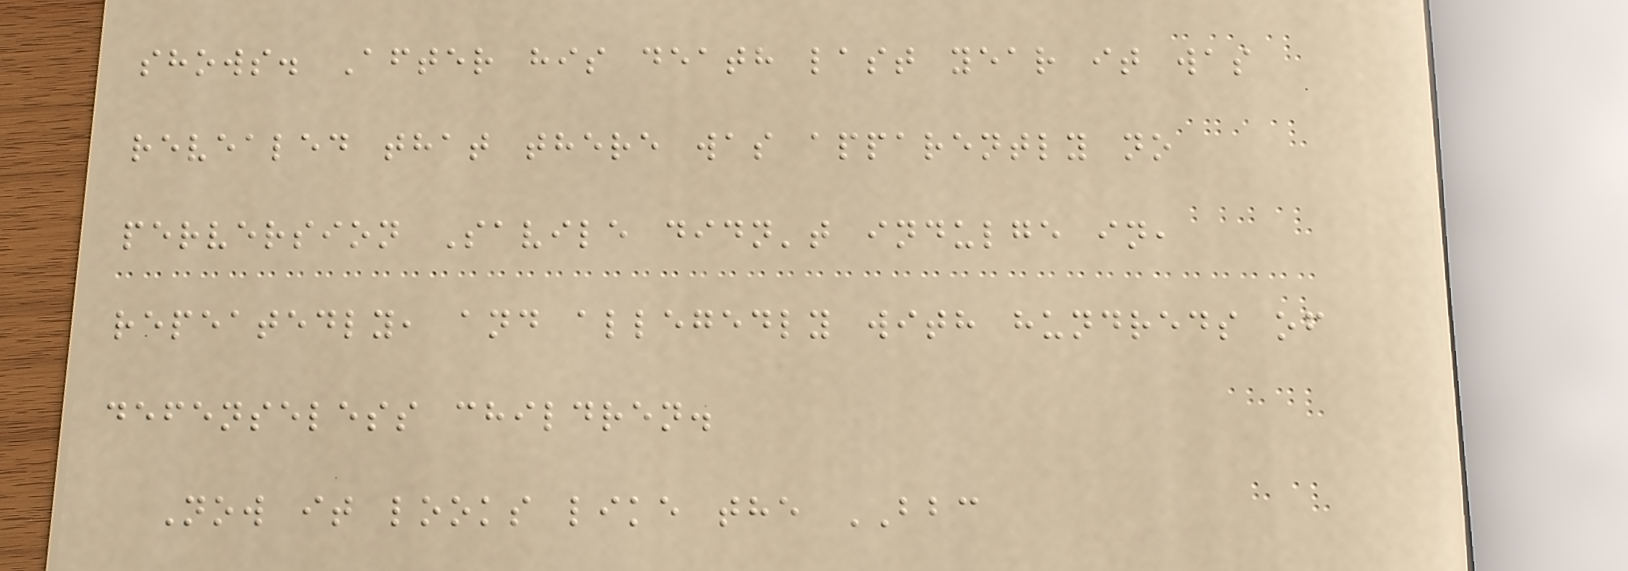shows. After his death last year it was
revealed that there was apparently no
perversion Savile didn't indulge in,
repeatedly, and allegedly with hundreds of
defenseless children.
Now it looks like the BBC
